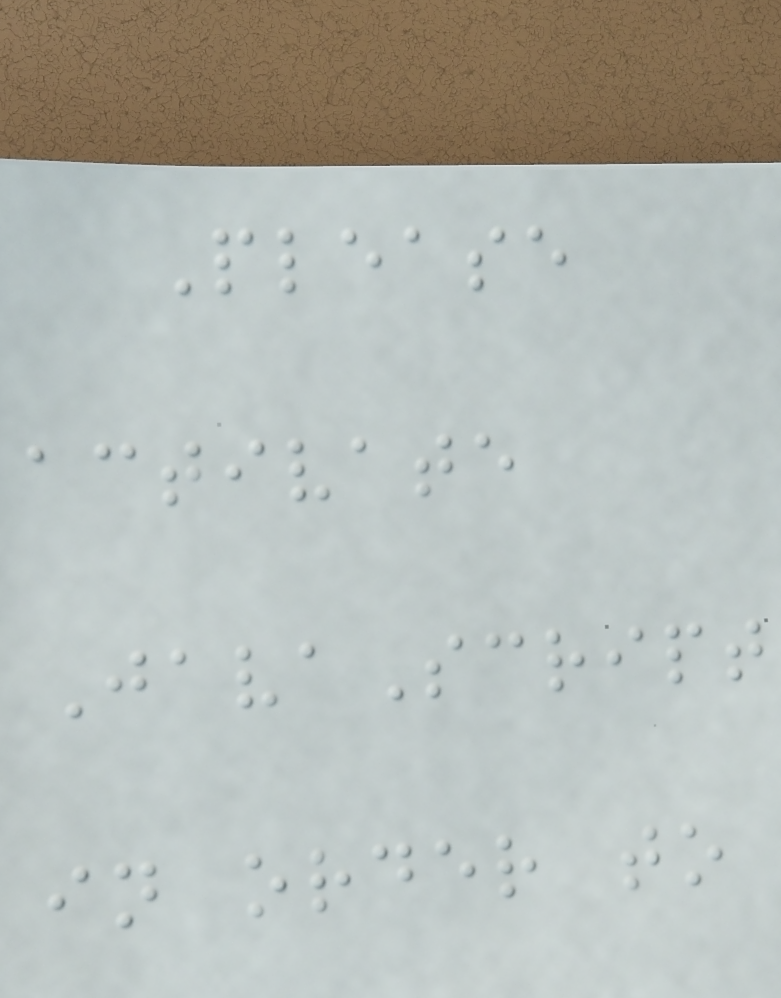Please
activate
JavaScript
in order to
